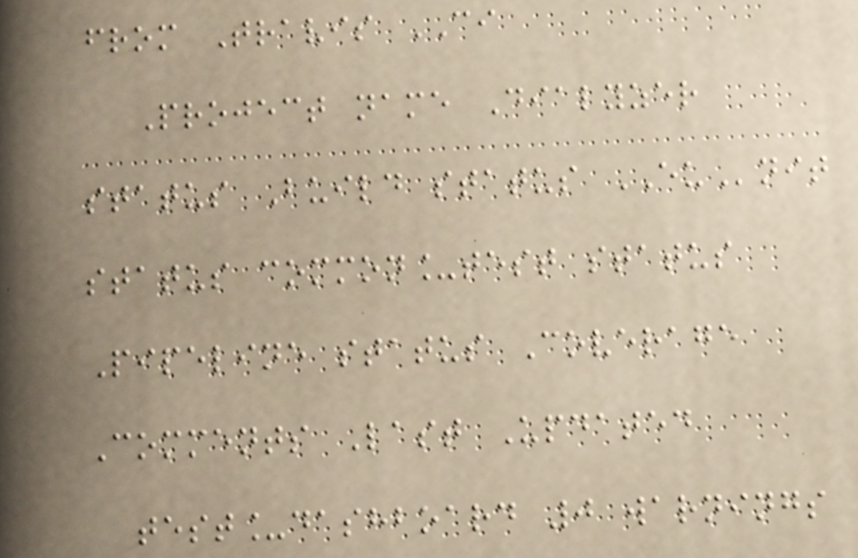from Travis CI
Project name Dialyzer
status Build status EUnit
status common_test status
Pipeline status Coverage
Comments Last Updated
test_dashboard 0 warnings
